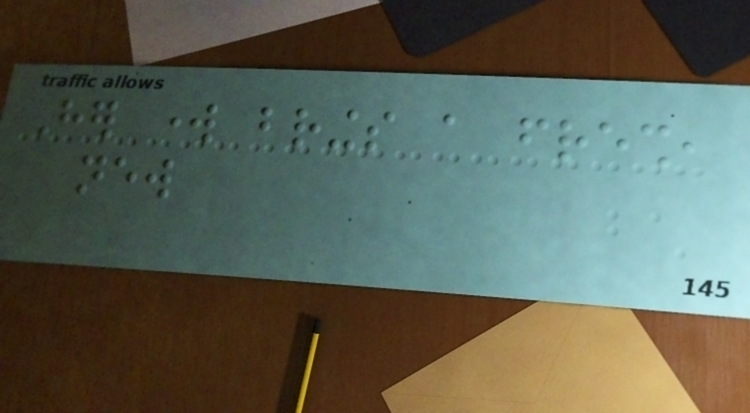Her work brings a fresh,
new
